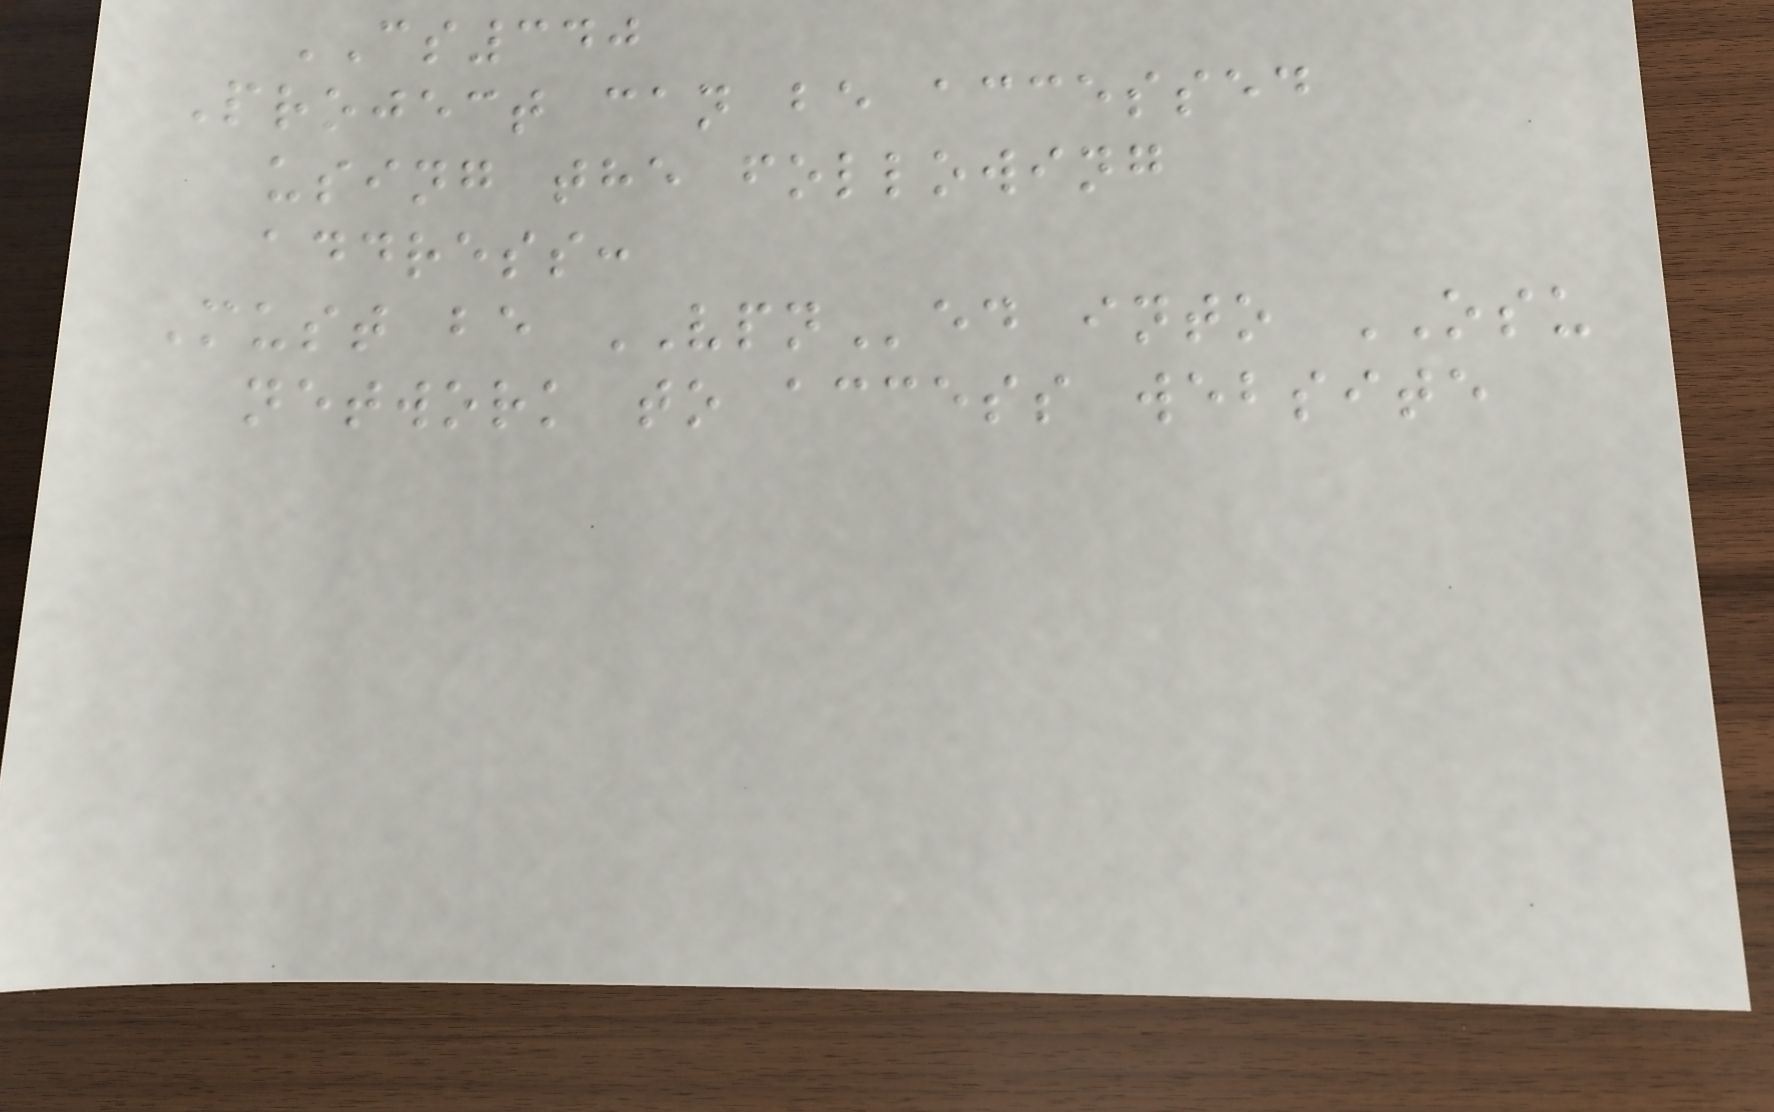CS340
Project can be accessed
using the following
address:
Must be VPNed into OSU
network to access website
